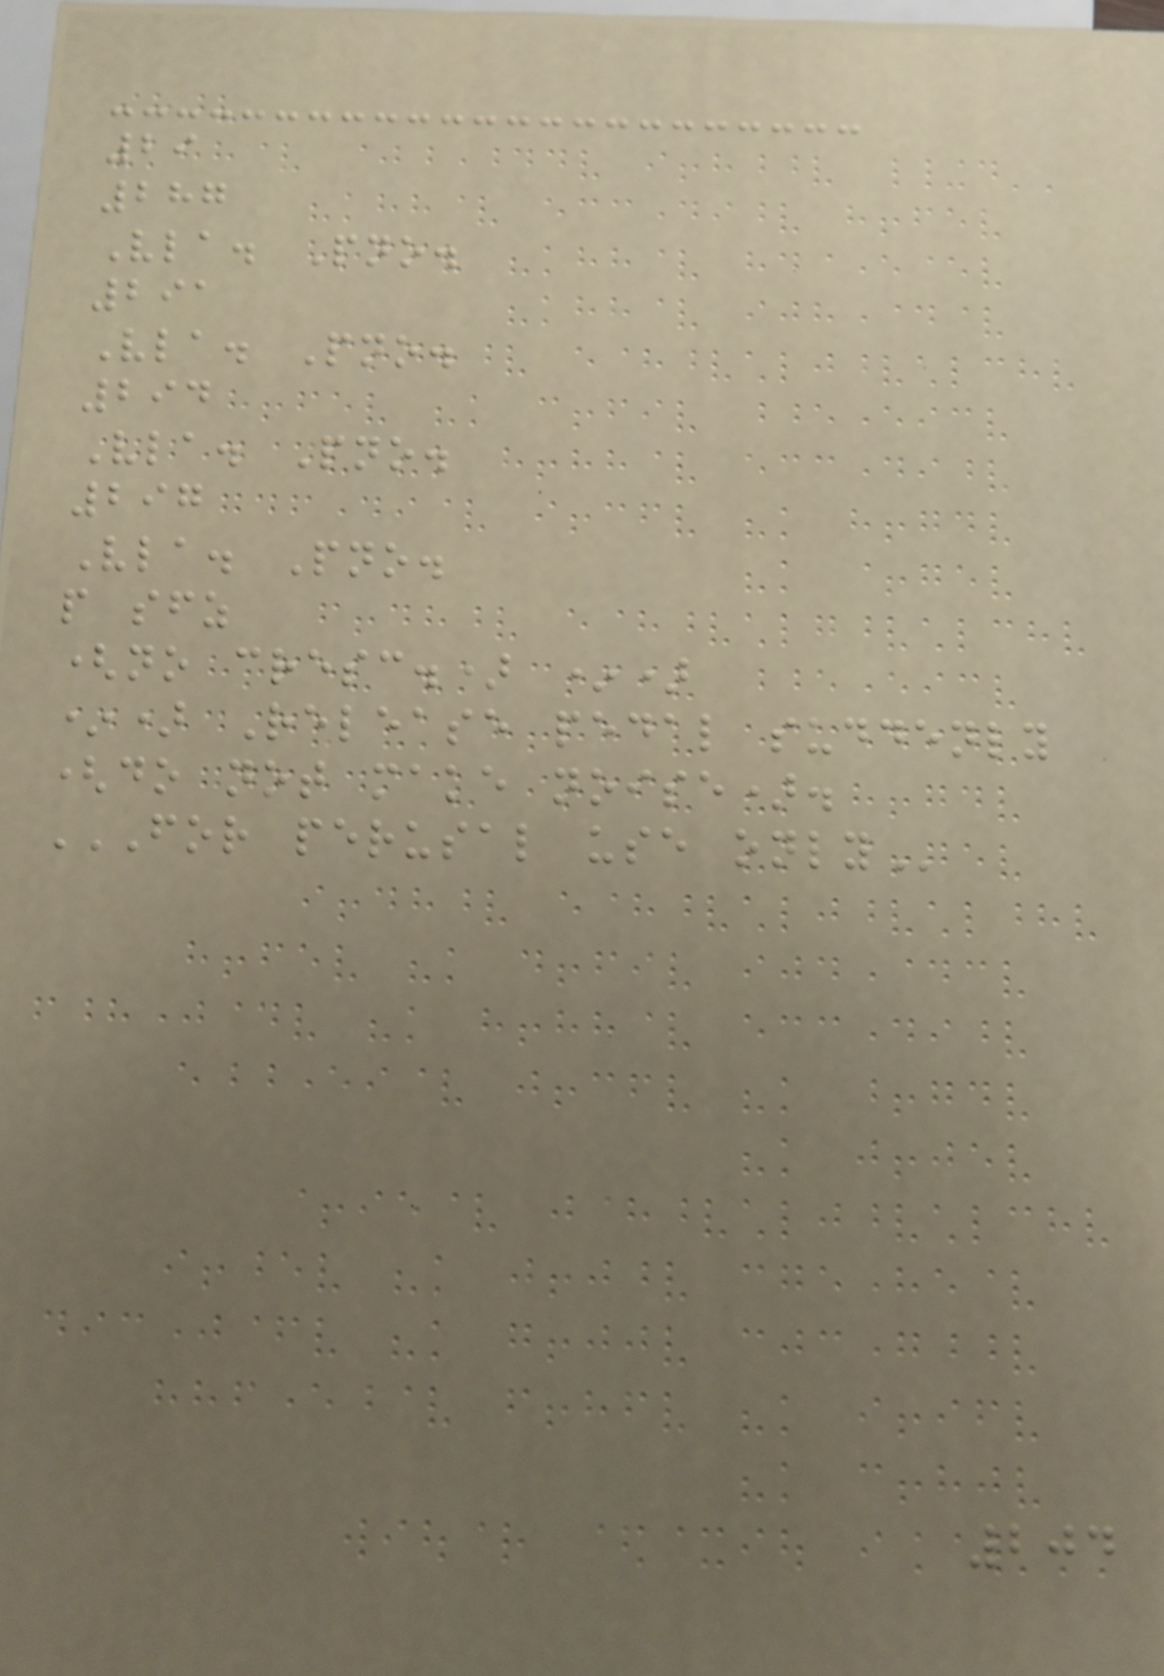29
287
Vla. Pno.
291
Vla. Pno.
294
Vla. Pno.
297
Vla. Pno.
p sfz
(no cresc.) *)
*) Release pedal suddenly
(do not make noise).
FOR PERUSAL USE ONLY
204
